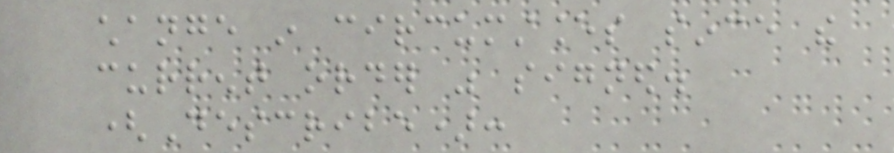change in circumstances since the
current order was signed.
(Describe):
